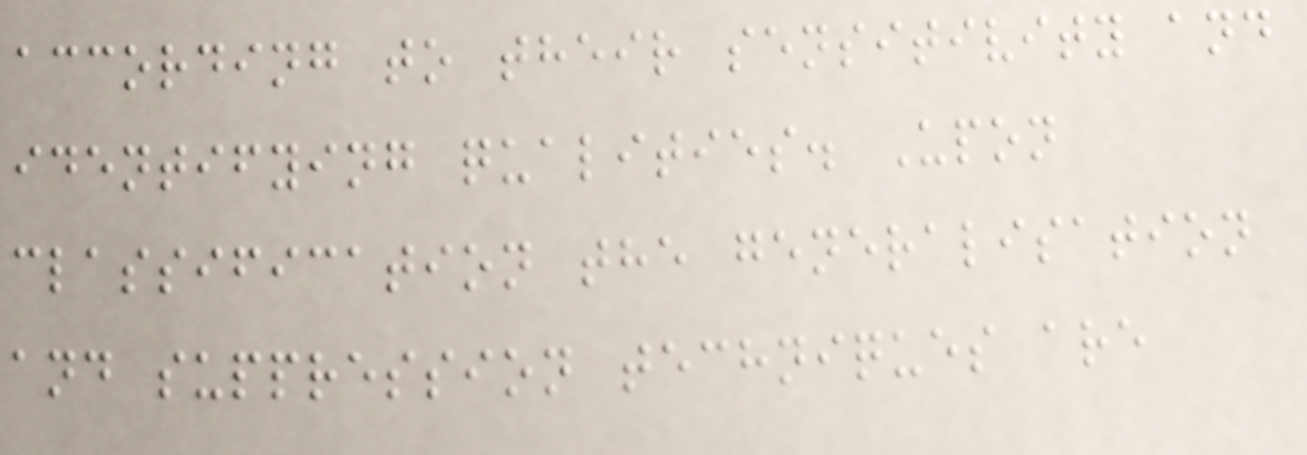according to their sensitivity and
identifying qualities. Upon
classification the generalisation
and suppression techniques are
